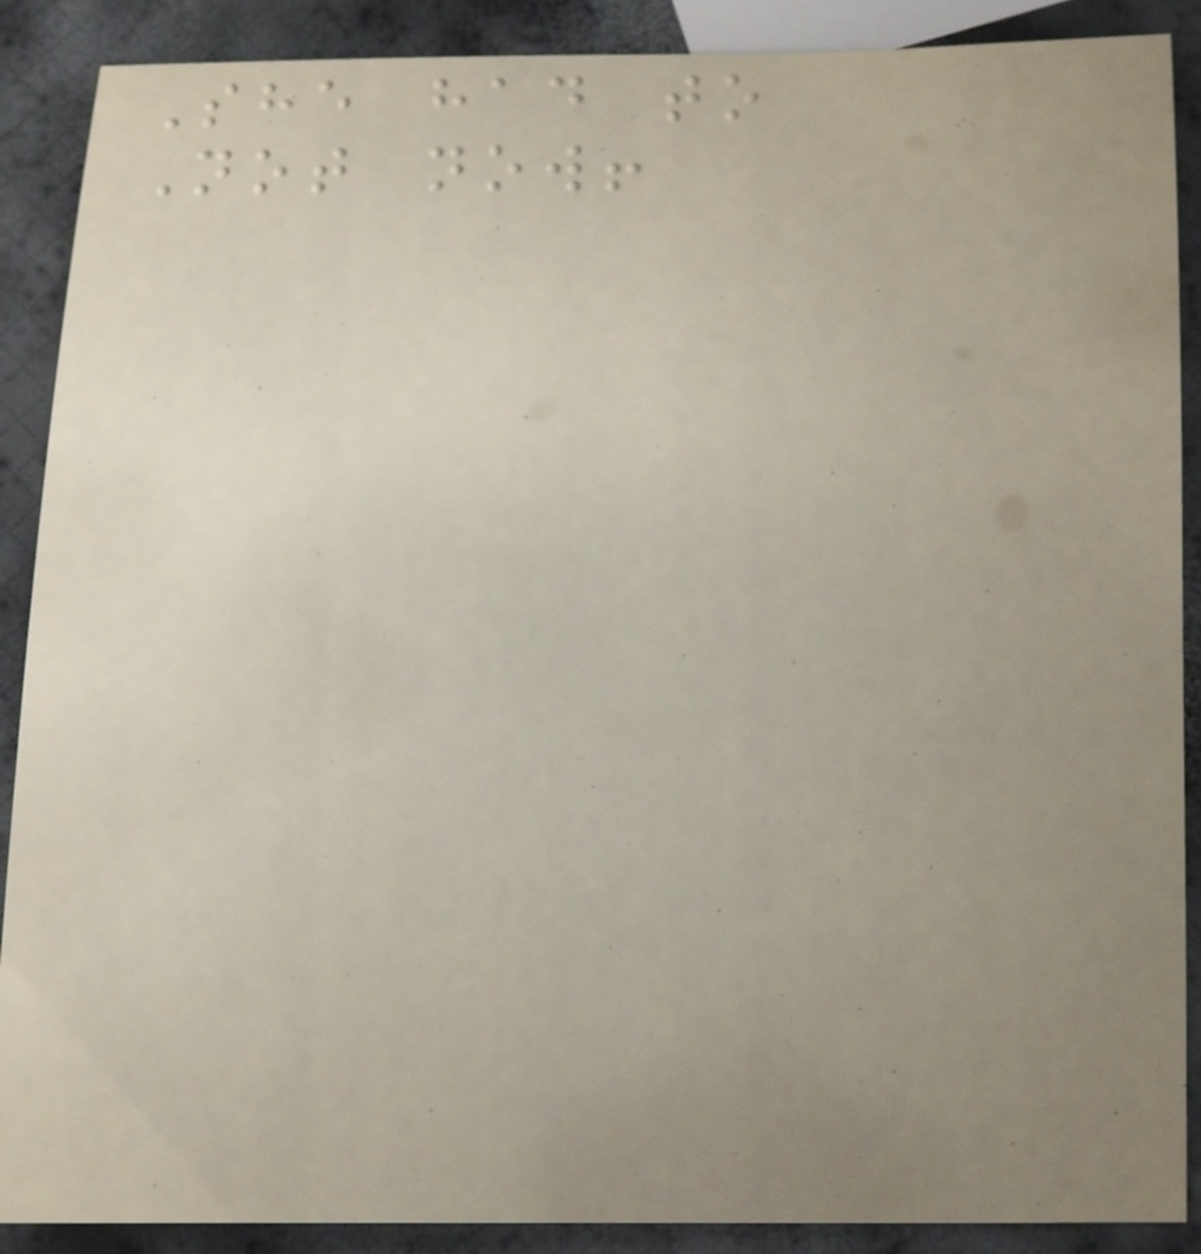She had to
Not now!
